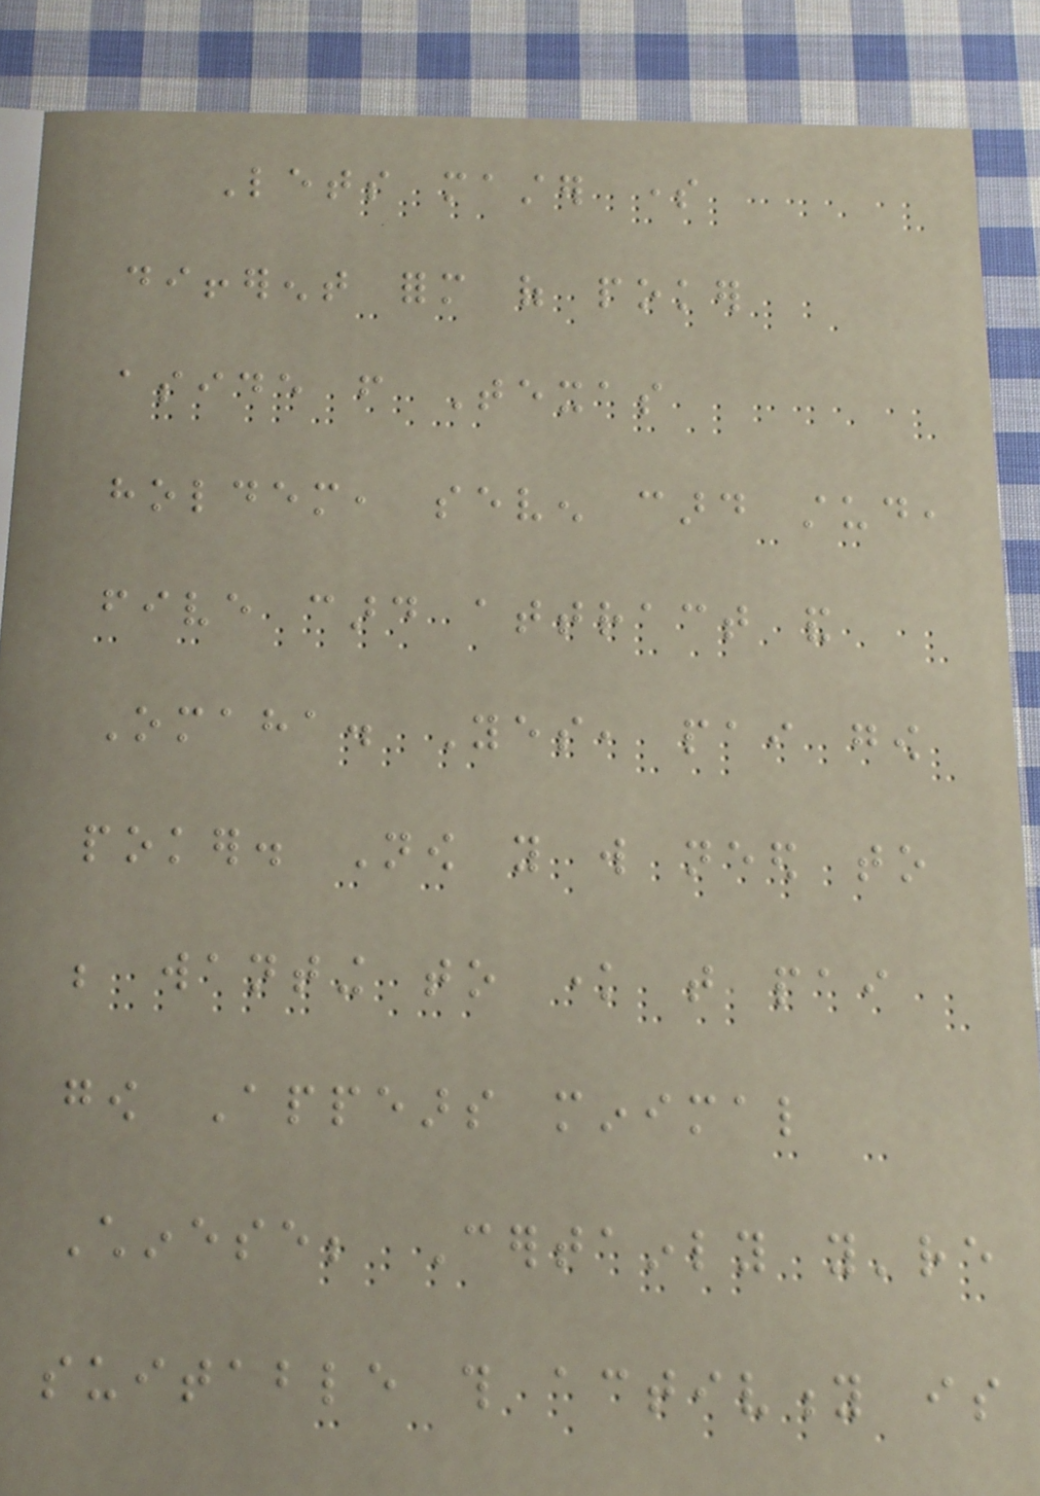Lets master some
different form of poker
aside from Texas
holdem, seven card stud,
five card attract and
Omaha. Yes, pai gow
poker. Now you will need to
be wanting to know that pai
gow Appears minimal
Chinese; Certainly you're
suitable this activity is
